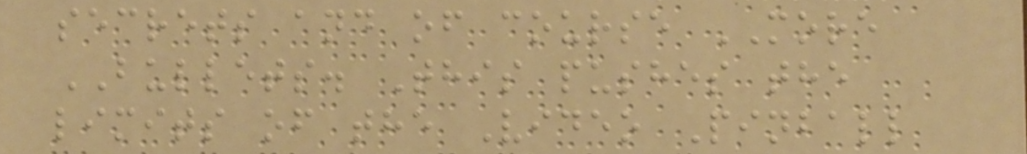secrets and of course MORE
BULLETS. This pushes the
limits of the Video Pinball
